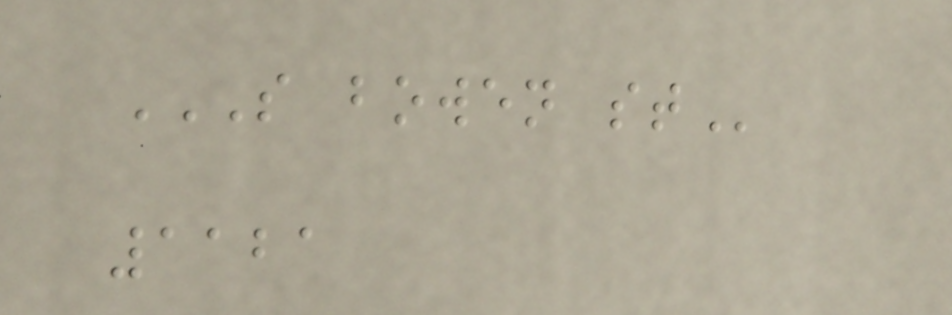S BOWEN ST
1121
